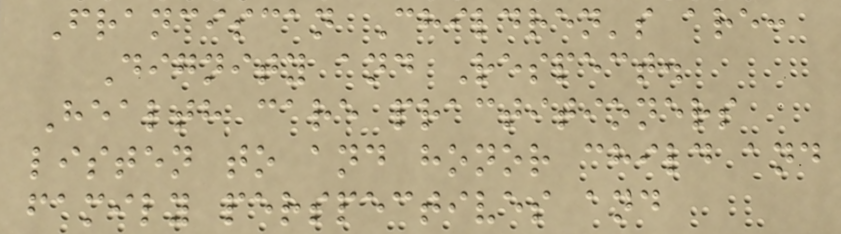Franciscan Children's are:
Dignity and Respect.
Health care practitioners
listen to and honor child and
family perspectives and
